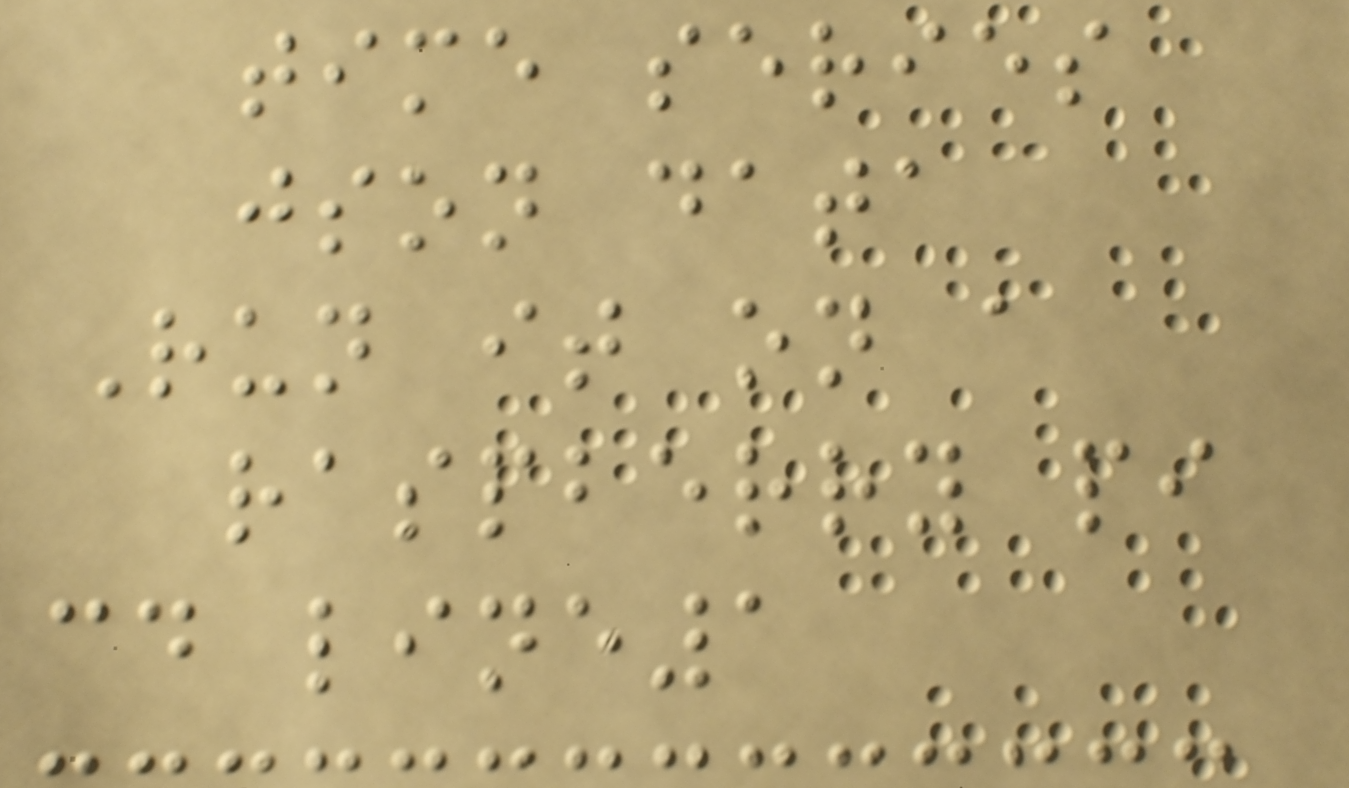time series
json data
Run it on a
raspberry pi
cd line1
